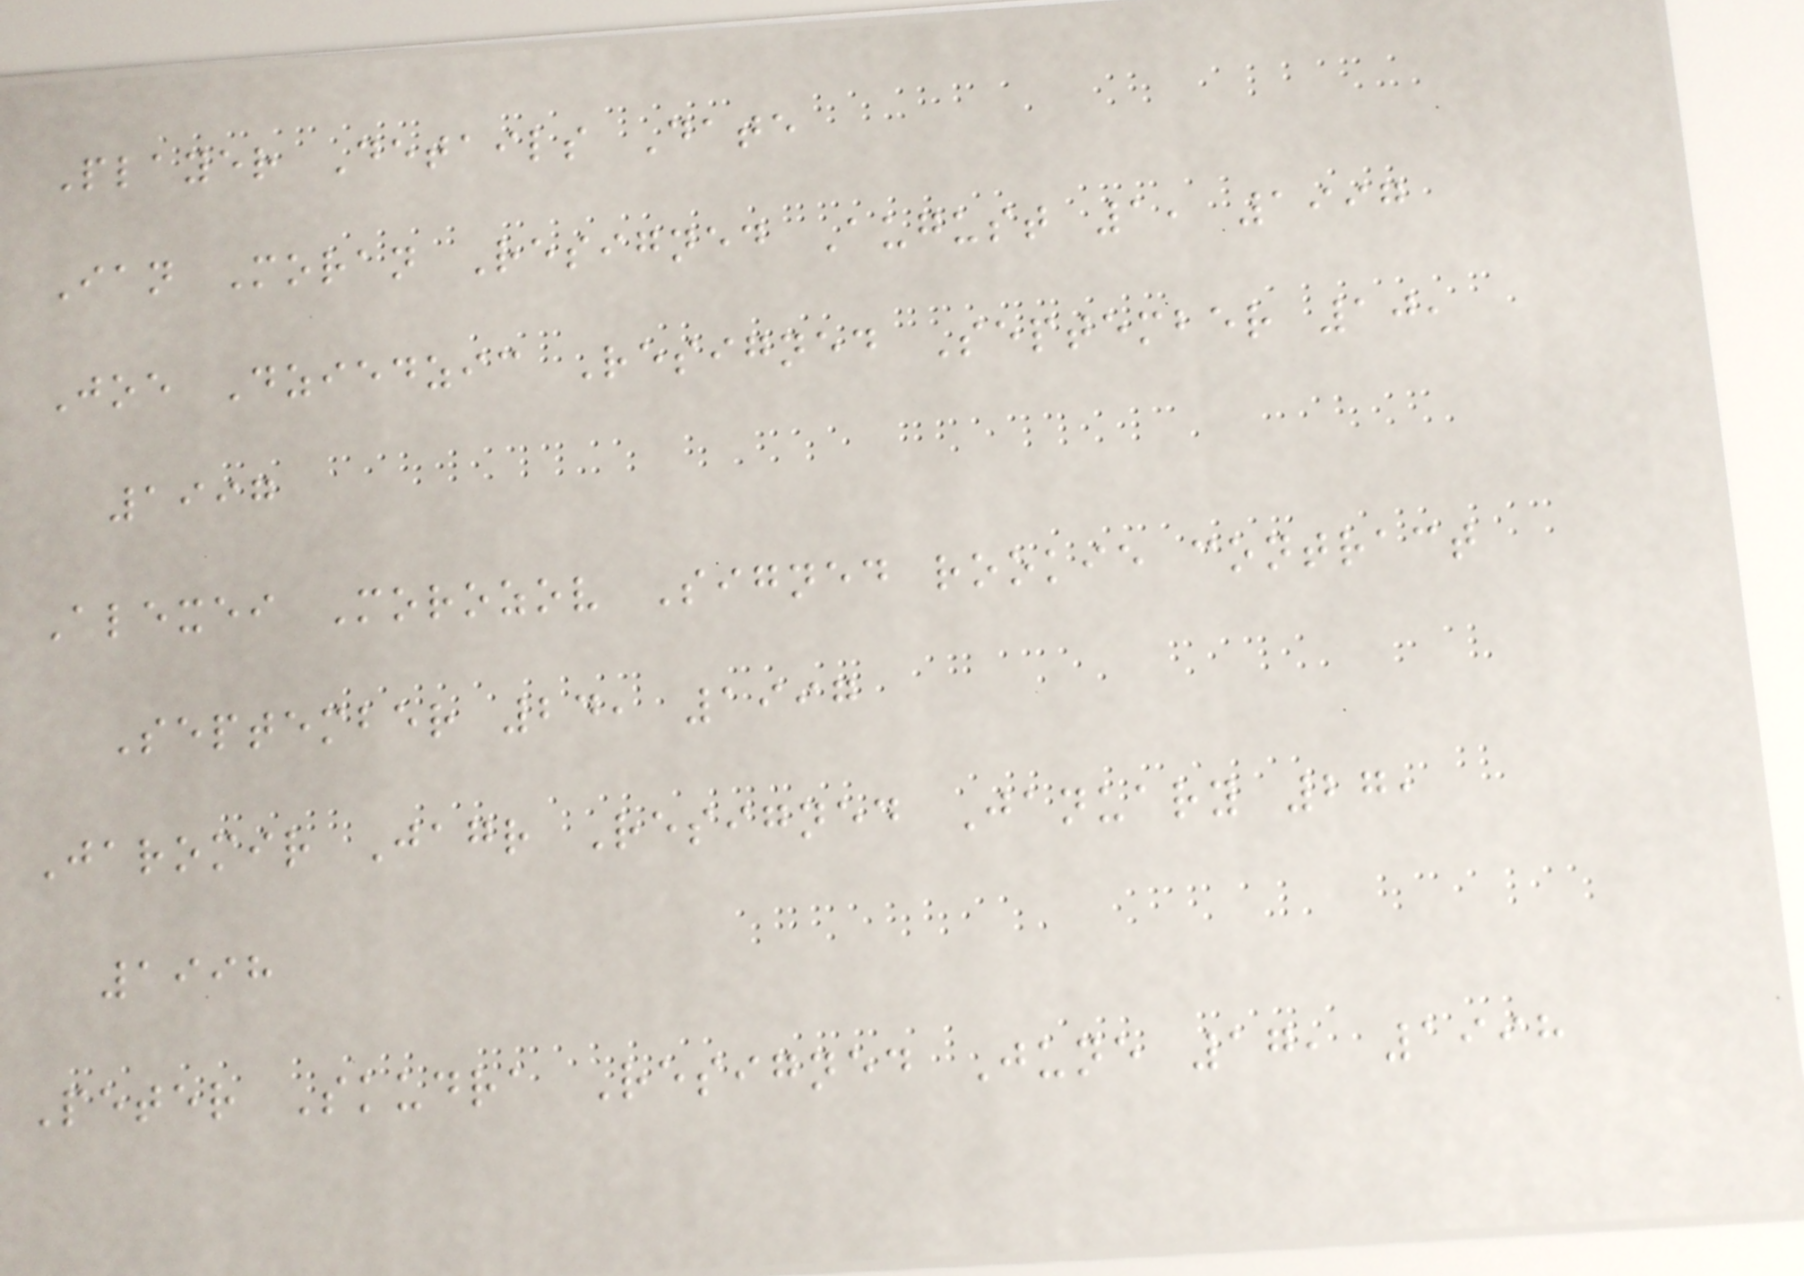Player Details Date
Ian Moran Resigned August 1, 1997
Joe Dziedzic Resigned September 10,
1997
Alexei Morozov Signed rookie contract
September 24, 1997
Jaromir Jagr Resigned January 27,
1998
Peter Skudra Resigned June 17, 1998
